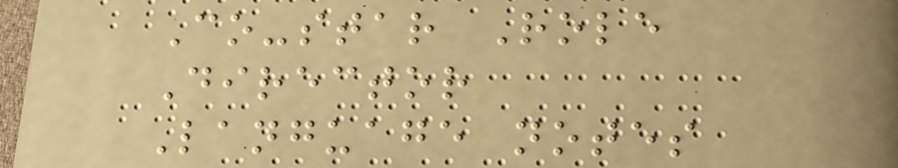Co-star Role
Director
Language notes
